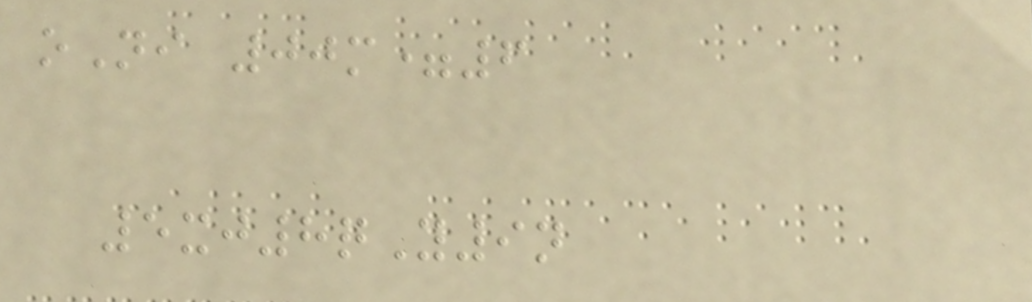oNi 00m=6
5xj8qY9n
